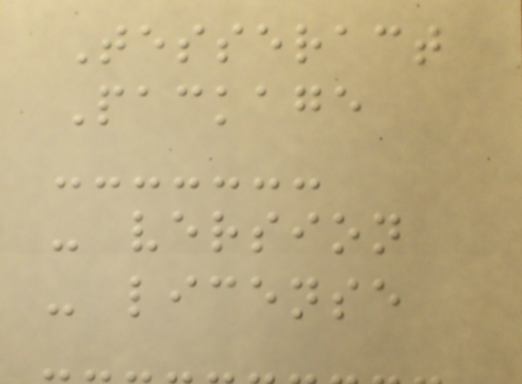Tesseract
Package
- version
- license
